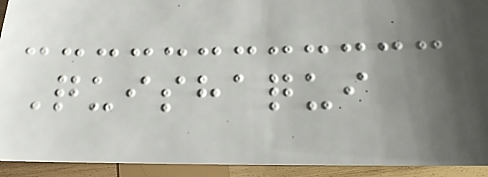Quishaqui
